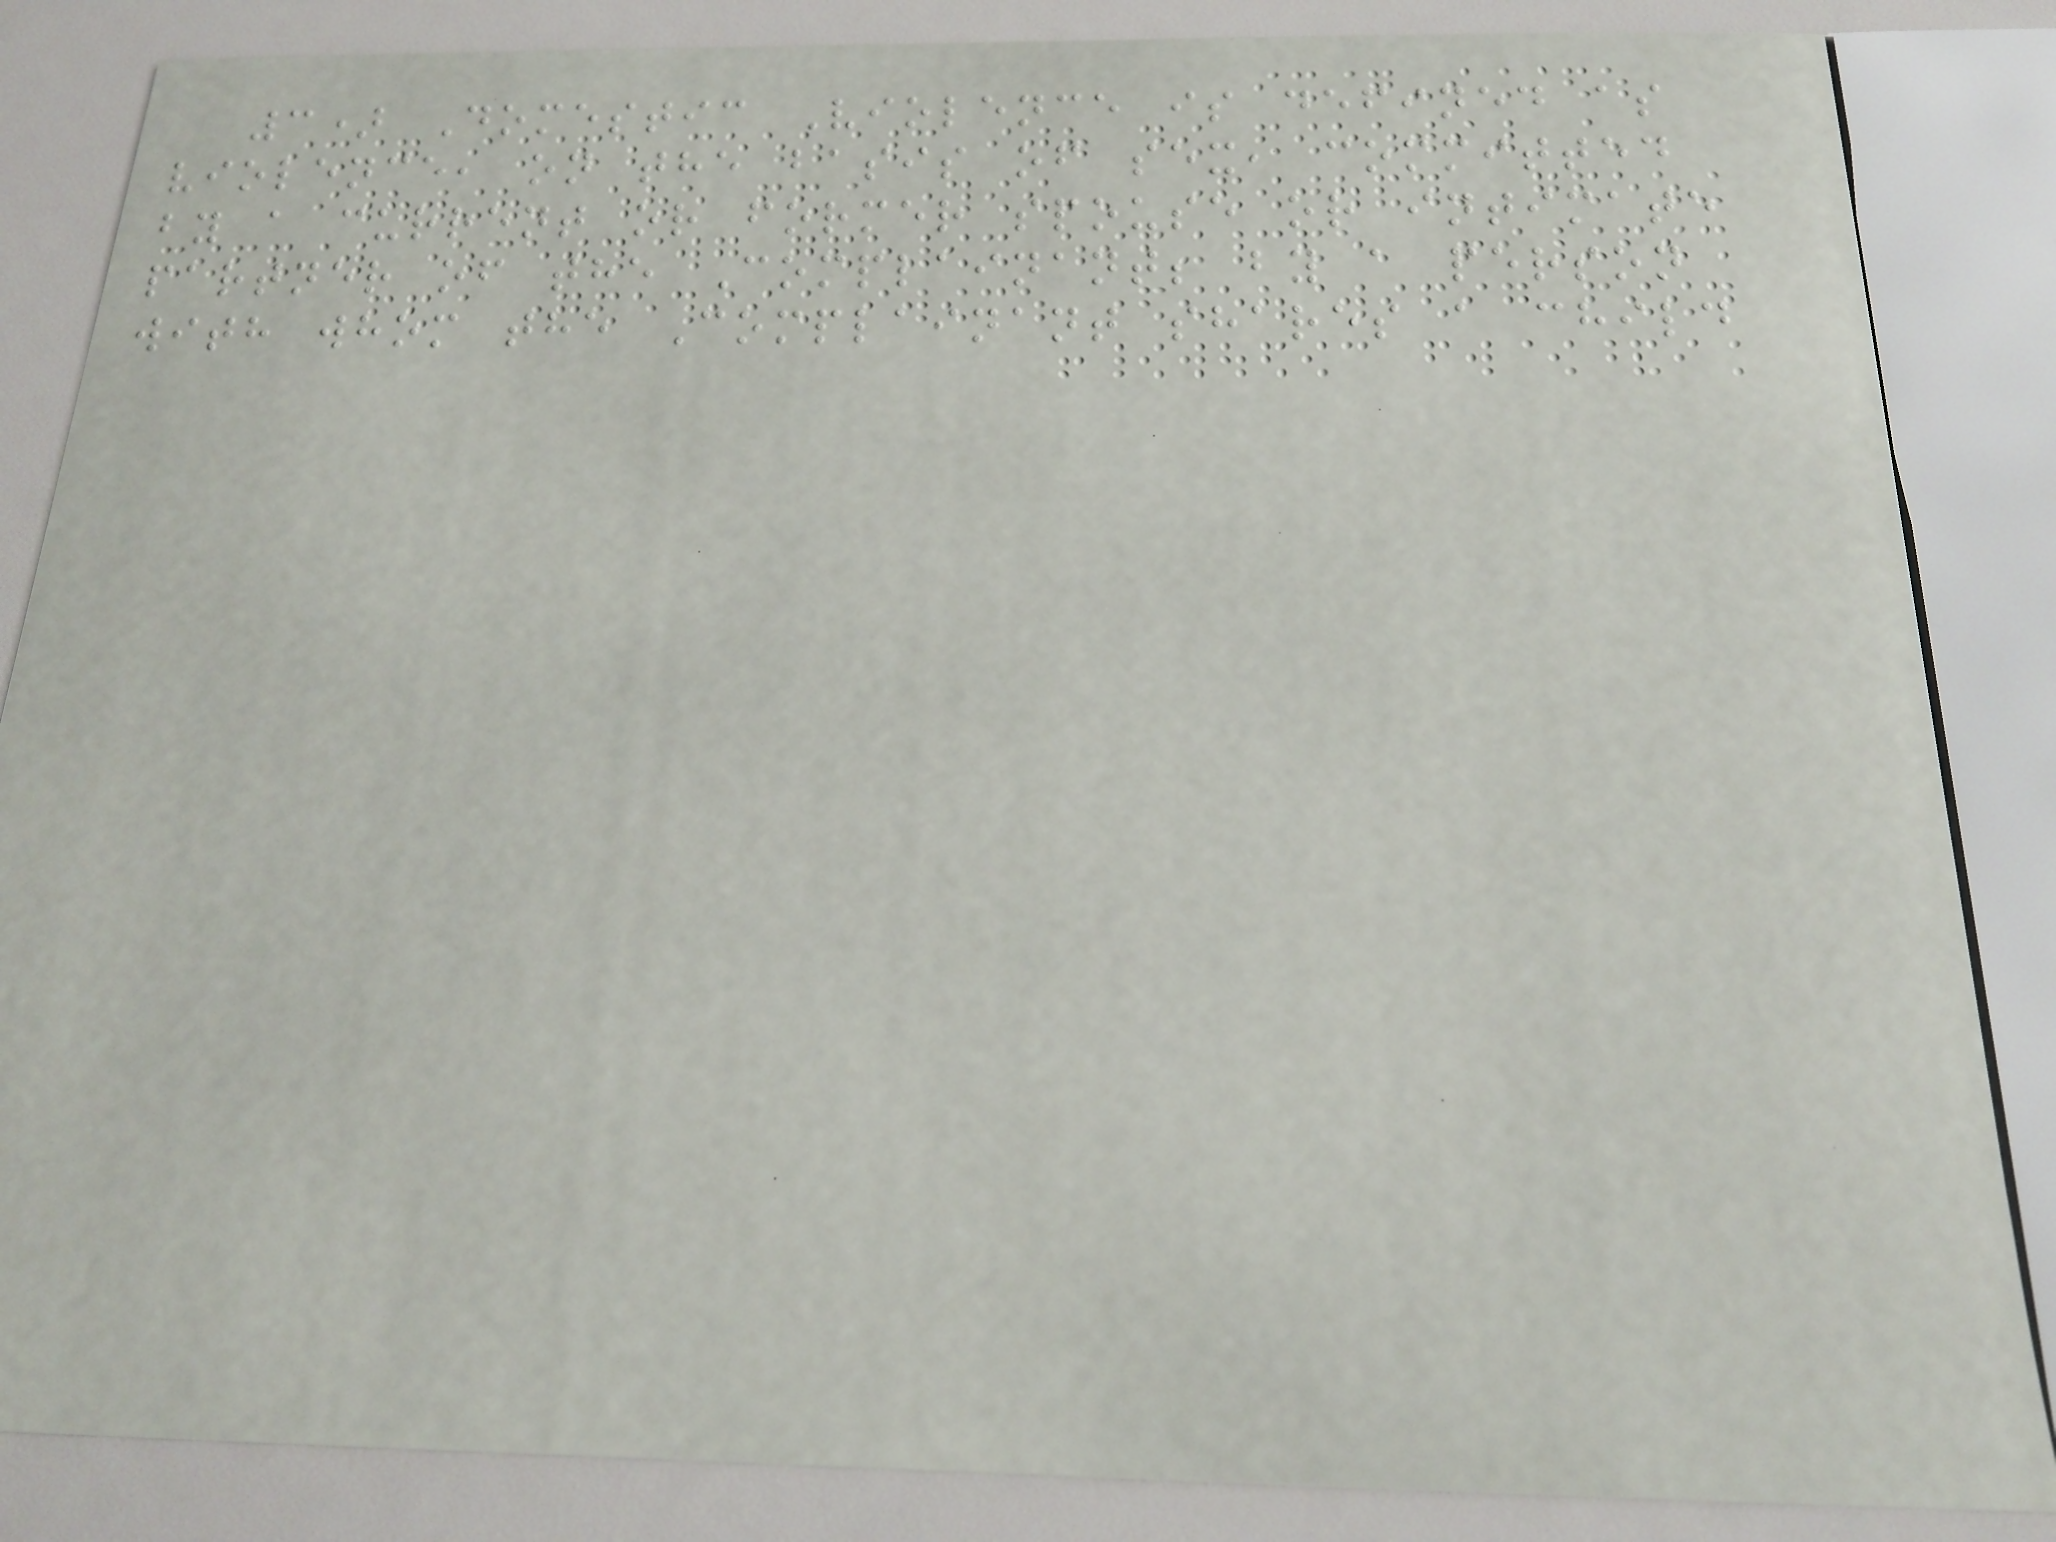3) Domestic Violence is defined as
violence, on the basis of sex, committed
by a current or former spouse or intimate
partner of the Complainant; by a person
with whom the Complainant shares a child
